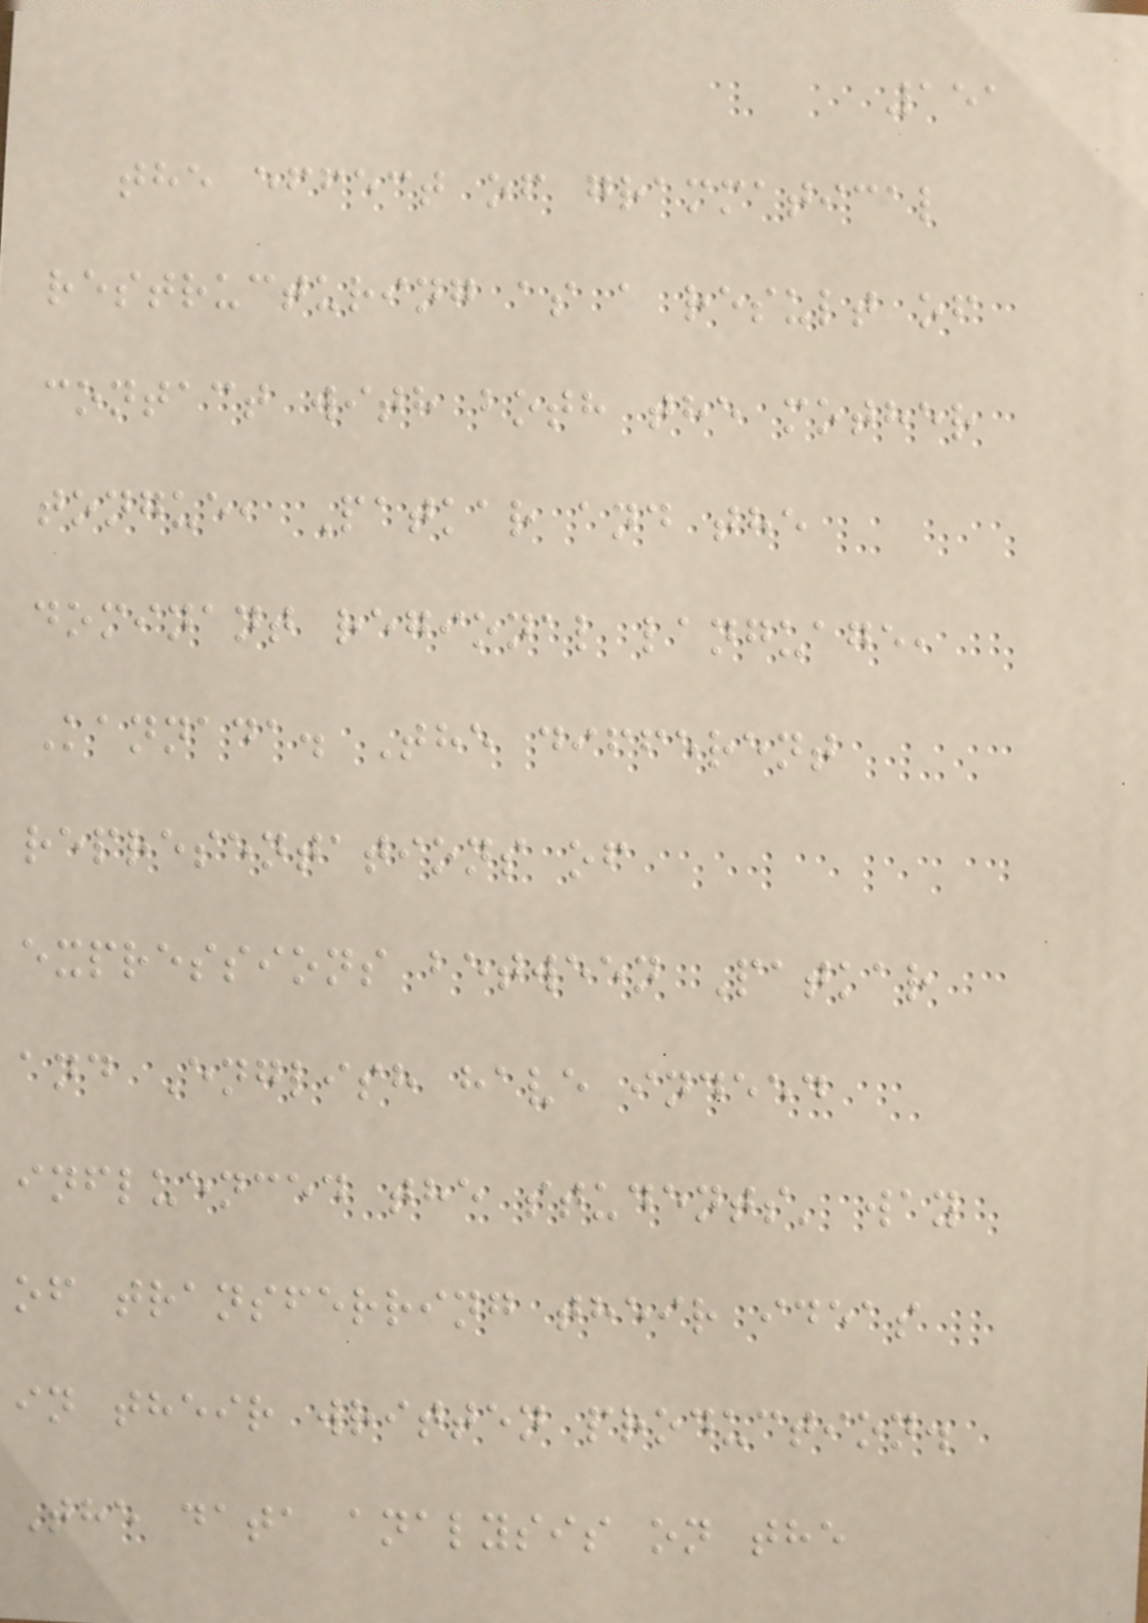151
the effect of grammatical
restructuring as a result of
contact with both the mother
tongue, Patkar and the
dominant regional language,
Kannada. The different
representations of
expressions between Patkar
and English have indeed
influenced the students' way
of transferring their ideas
in their written production.
The data analysis on the
